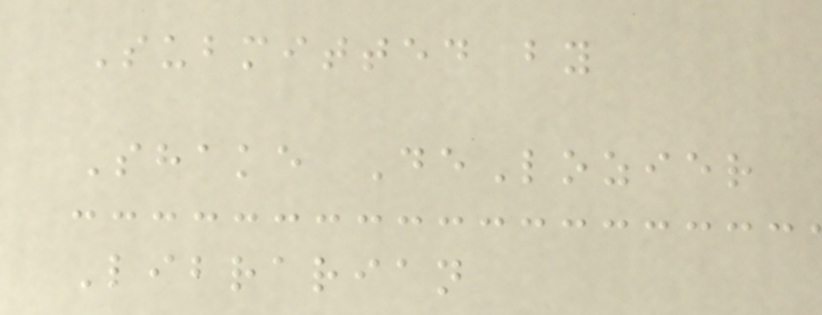Submitted by
Shake DeLozier
Librarian
